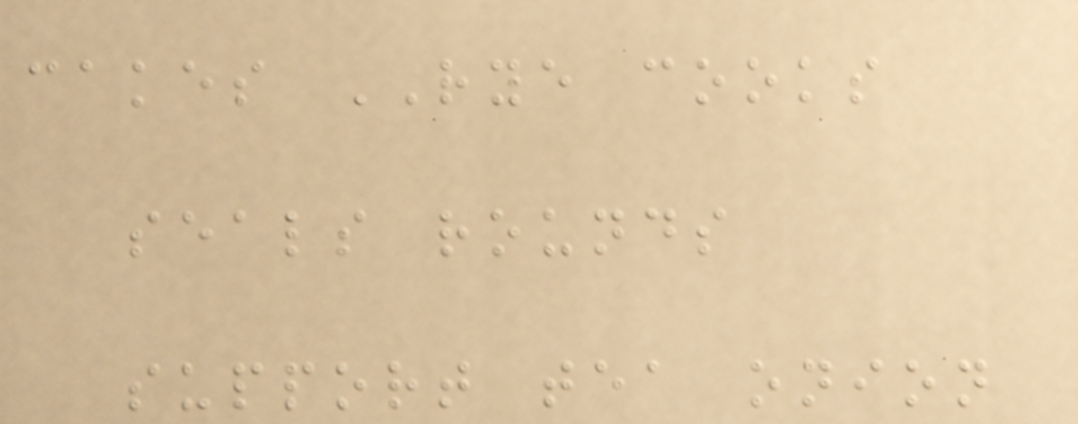cakes RYE cooks
seals rounds
support tea onion
